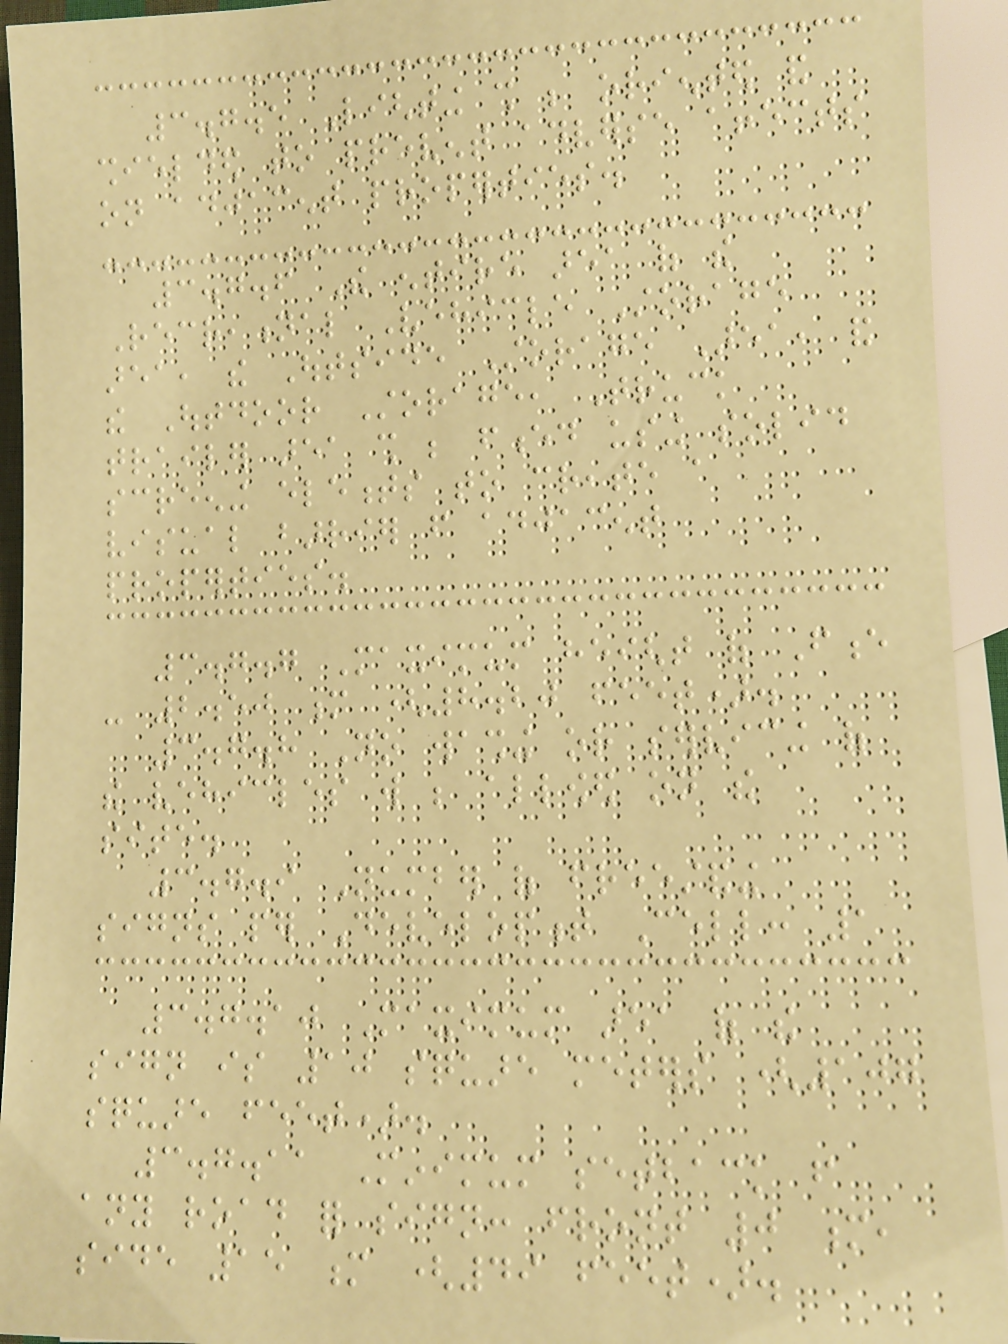3.7.5 Lighting shall be oriented and
shielded to prevent adverse affects
on adjacent properties.
3.7.6 The entire area of the
Recreational Vehicle Storage
area, the Outside Storage Area, and
the Outdoor Storage, Truck
trailer area shall be fenced using solid
screening elements to create a
visual barrier from adjacent
properties.
3.7.7 Maximum height of Fence
- 2.50 m (8.20 feet).
3.7.8 No washing or servicing of
the vehicles will be allowed on the
site.
3.7.9 Number of freestanding
signs per Development Cell: 1
3.7.10 Maximum area of the
sign is 10 square meters (107
square feet).
3.7.11 Minimum setback from
any road for sign: front 0 m,
side 15 m (49 feet).
